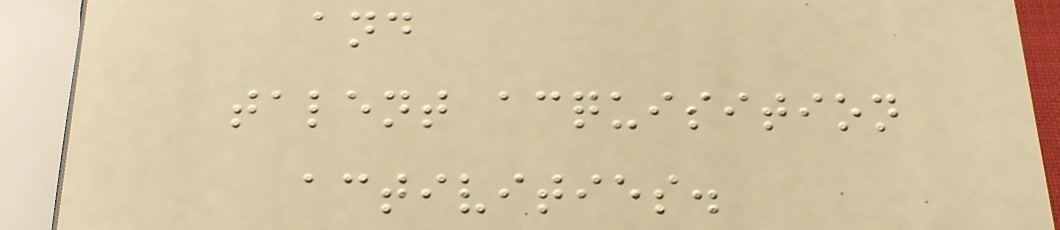and
talent acquisition
activities.
